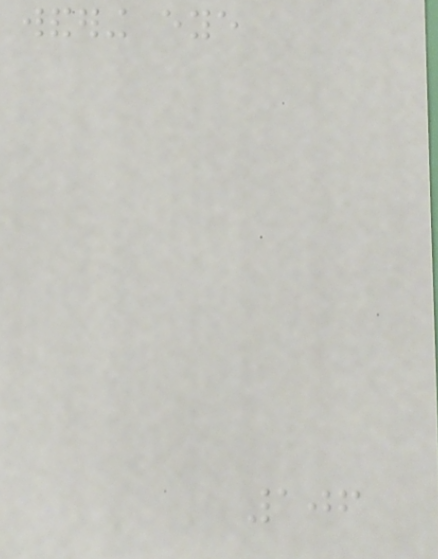wandering eye
106
